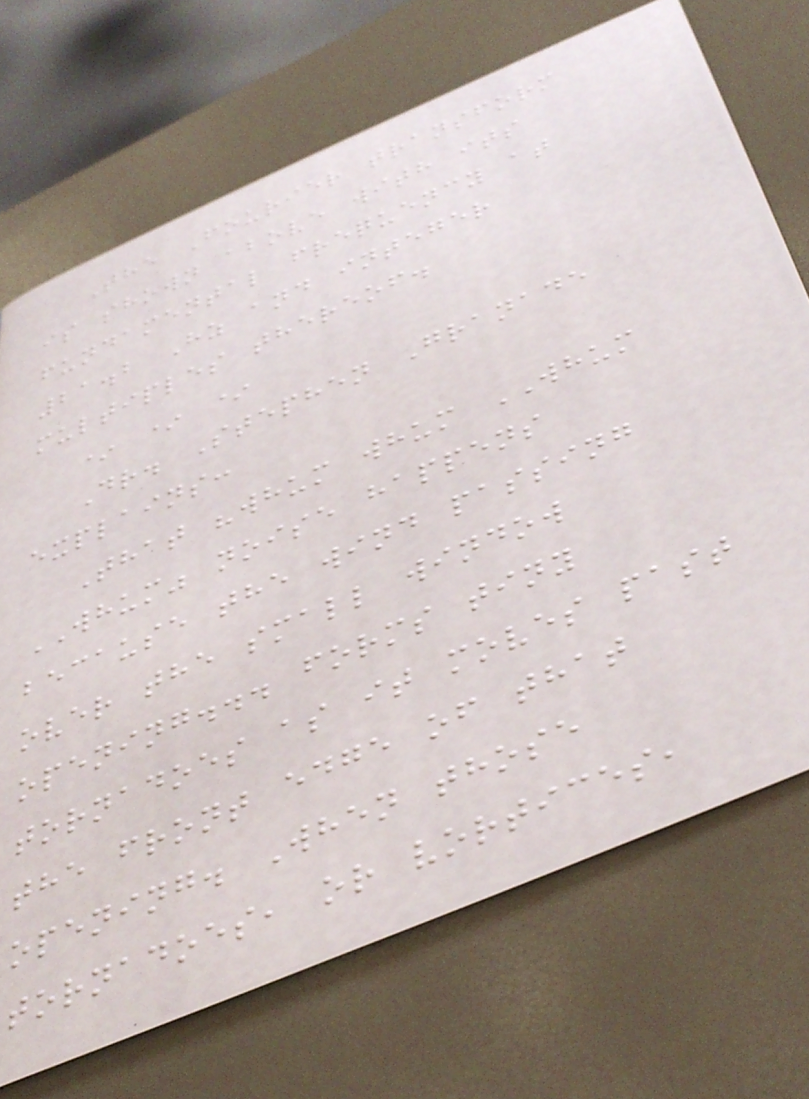The Fourier transform
is shown above with its
fundamental frequency at
21.2 Hz and integer
multiples thereof.
* * *
Dr. Stephen Granade
explains:
That "whum whum WHUM
WHUM" noise happens
because the wind passing
over the small window
opening... forms tiny
tornadoes as it moves past
the front edge of that
opening. When those
tornadoes, or vortices,
